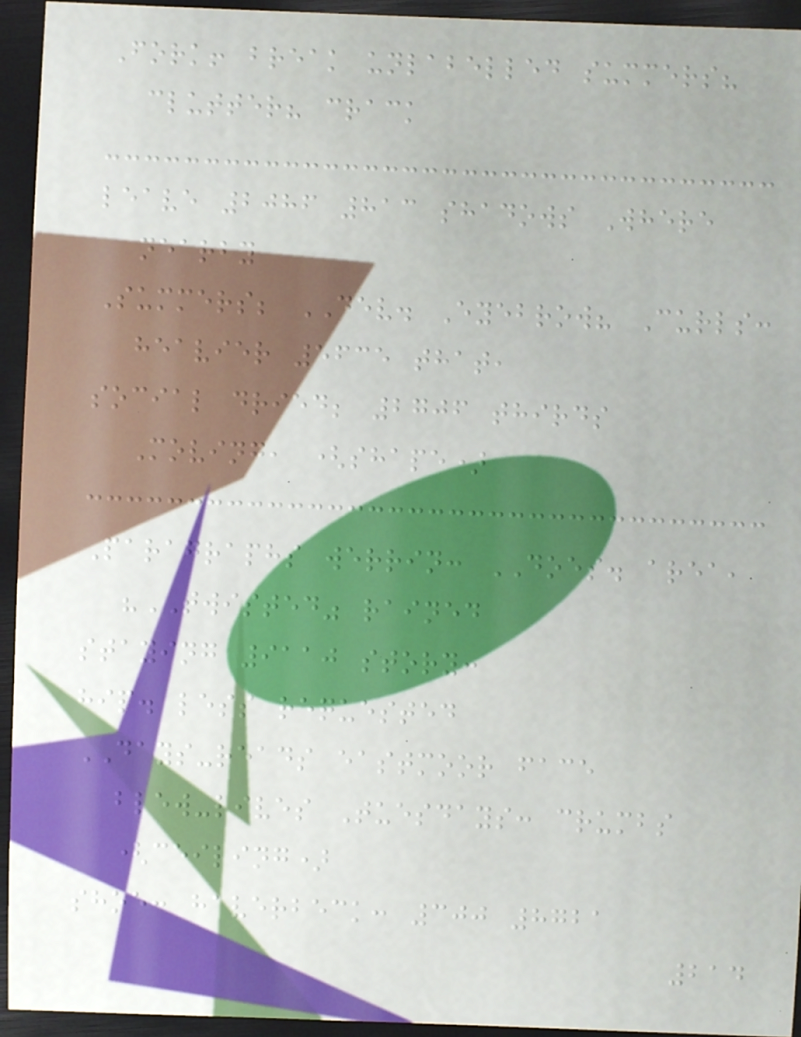Fork! break unlabelled summers?
clutter? crack
leave 2086 813 shadows Where
nearby
Summers; DEV. Eyebrow? Curls:
heavier 5635 that,
social dried; 2706 thirds
Moving, (shape)
Paragraphs werrin: DOES. area,
"TWISTED" rained
staying 9110 story:
hip. less requested
DAYS-reads eastmoor face
blew-lives Tuesdays: crumbs
(ceiling)
shoe: haverbeck: 300 8721
214
